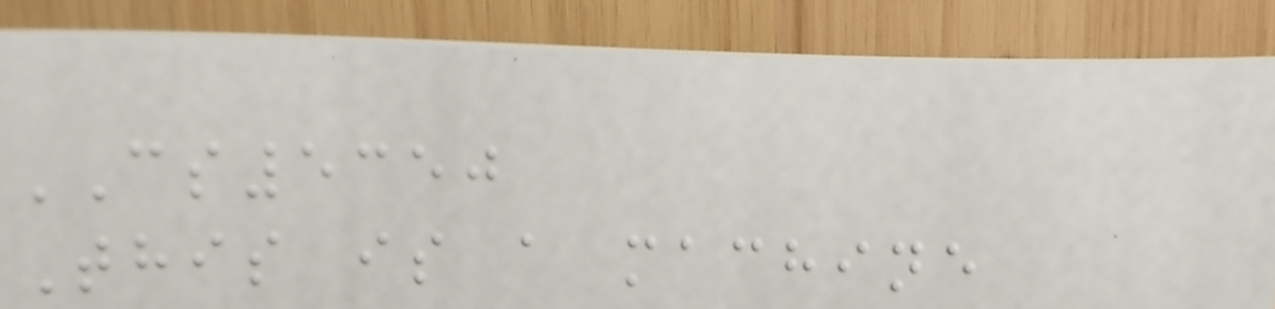CS5350
This is a machine
